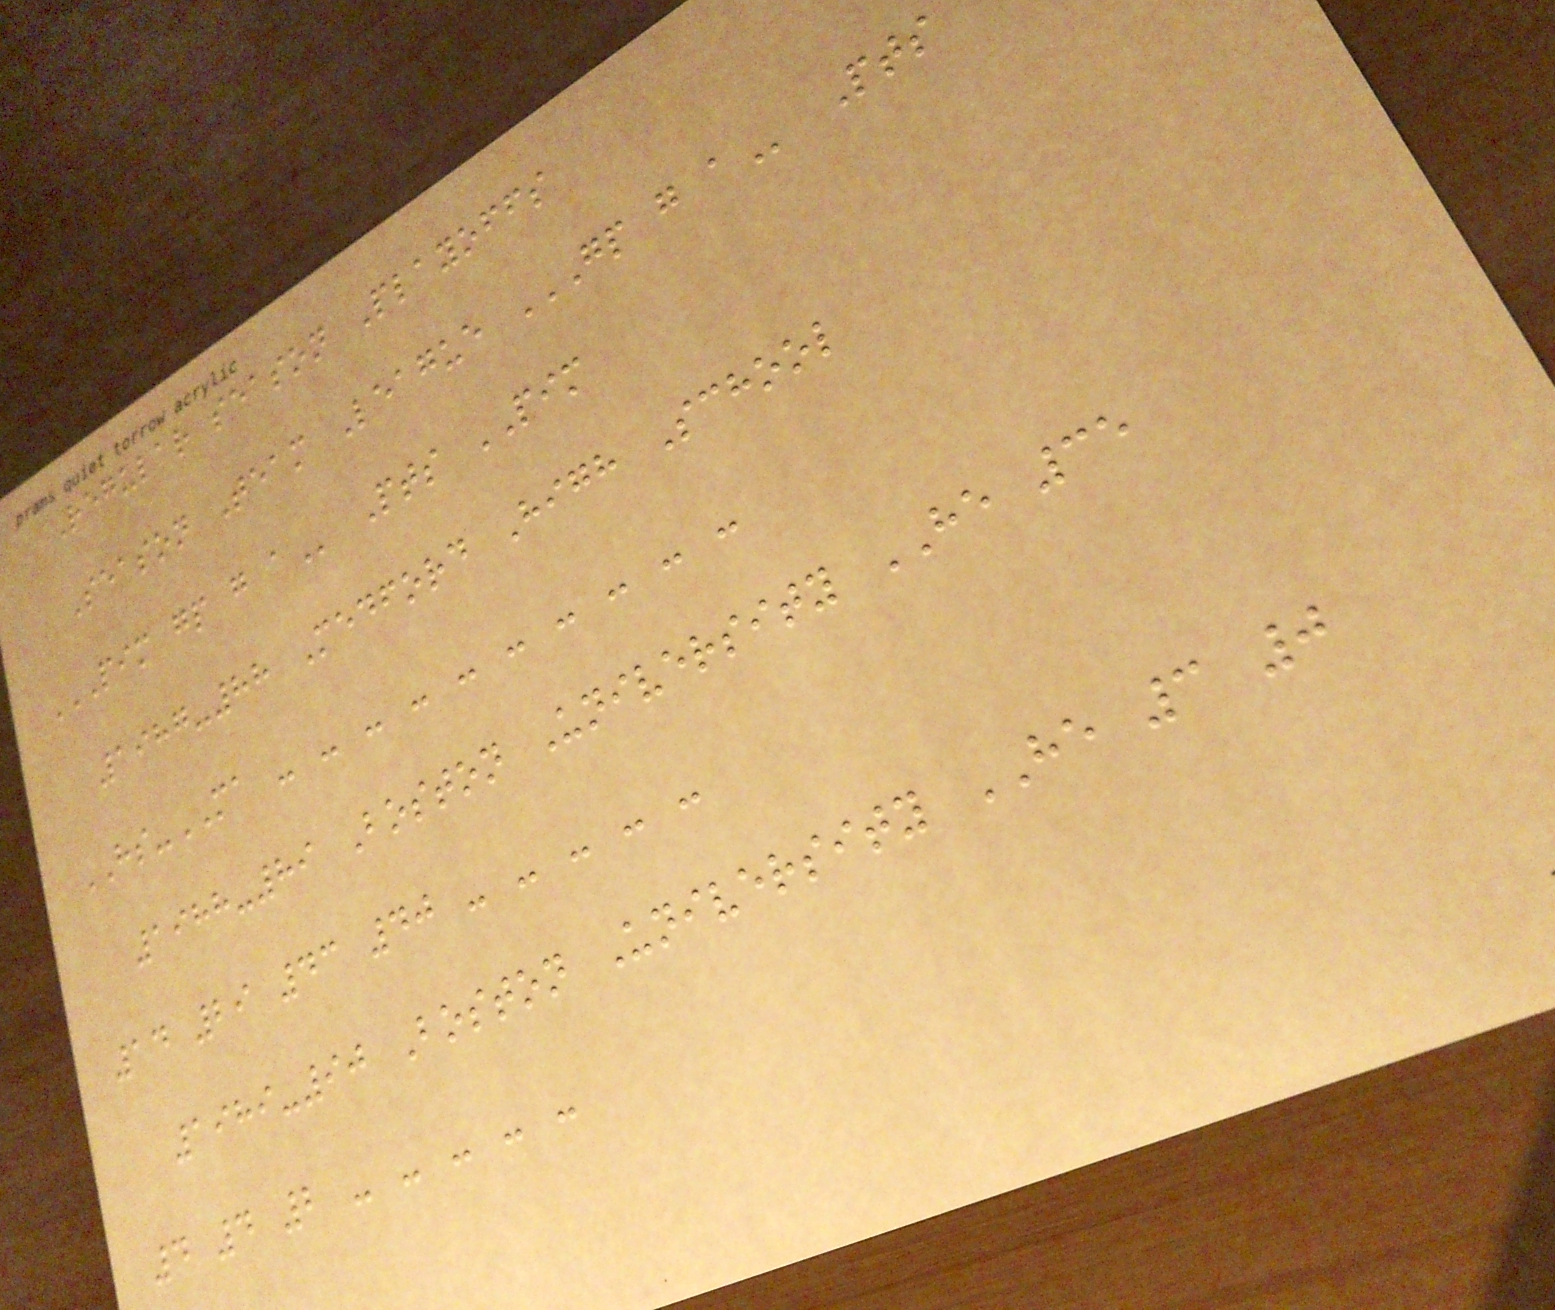Regular season Playoffs
Season Team League GP G A Pts
PIM GP G A Pts PIM
1987-88 Medford High School
HS-MA - - - - - - - - - -
1988-89 Boston University HE 35
14 29 43 40 - - - - -
1989-90 Boston University HE 3 0
4 4 2 - - - - -
